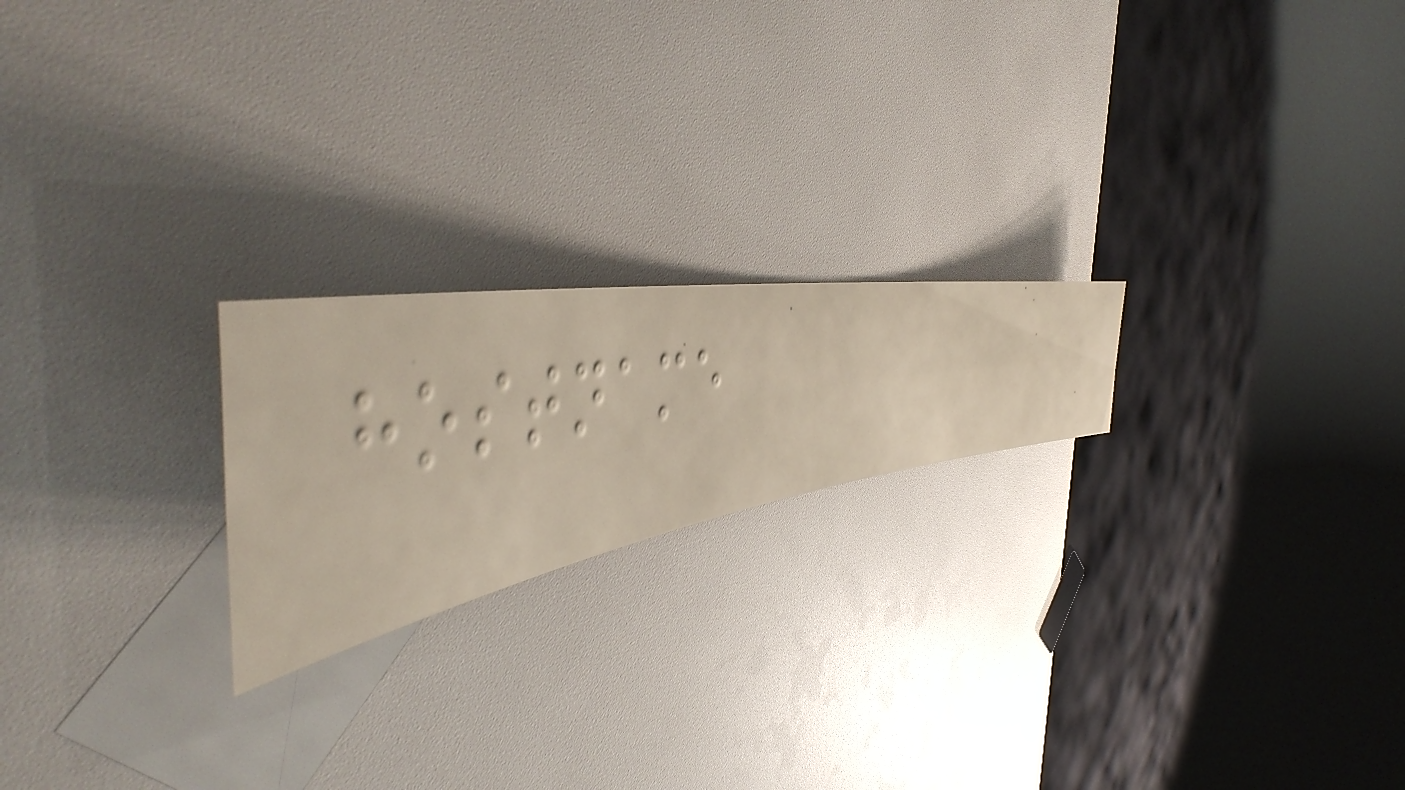hostname
